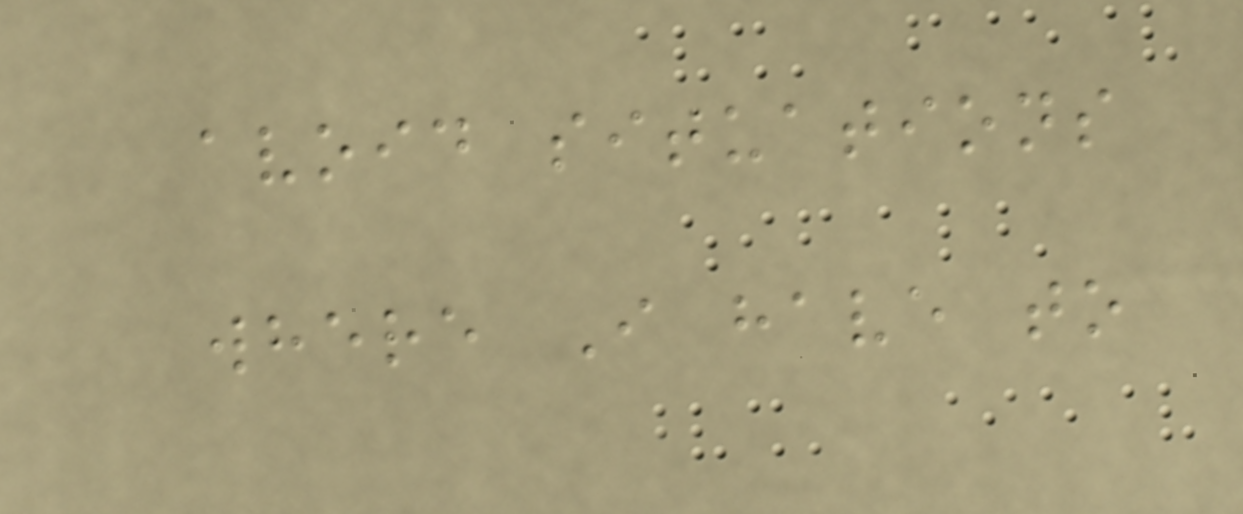avoid situations
where I have to
